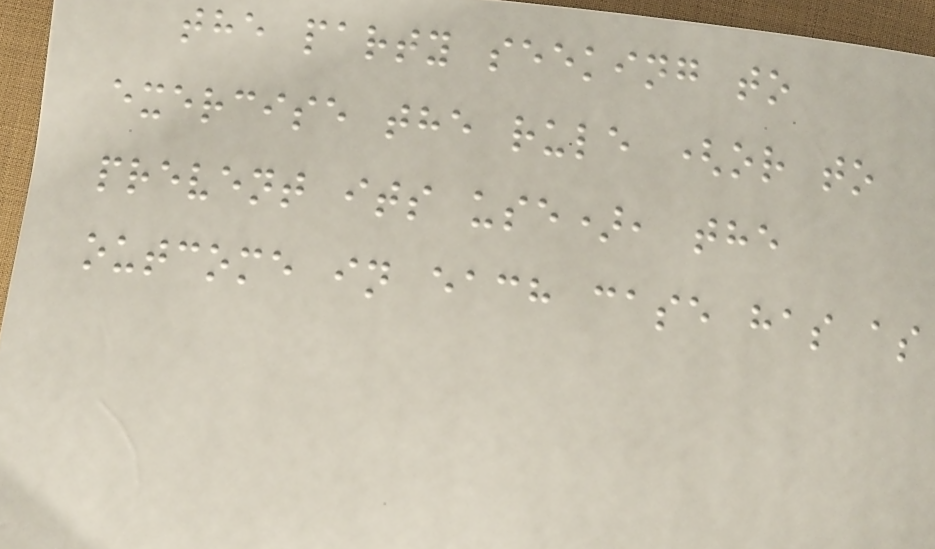the party seeking to
exercise the rule (or to
prevent its use), the
outcome in each case has as
